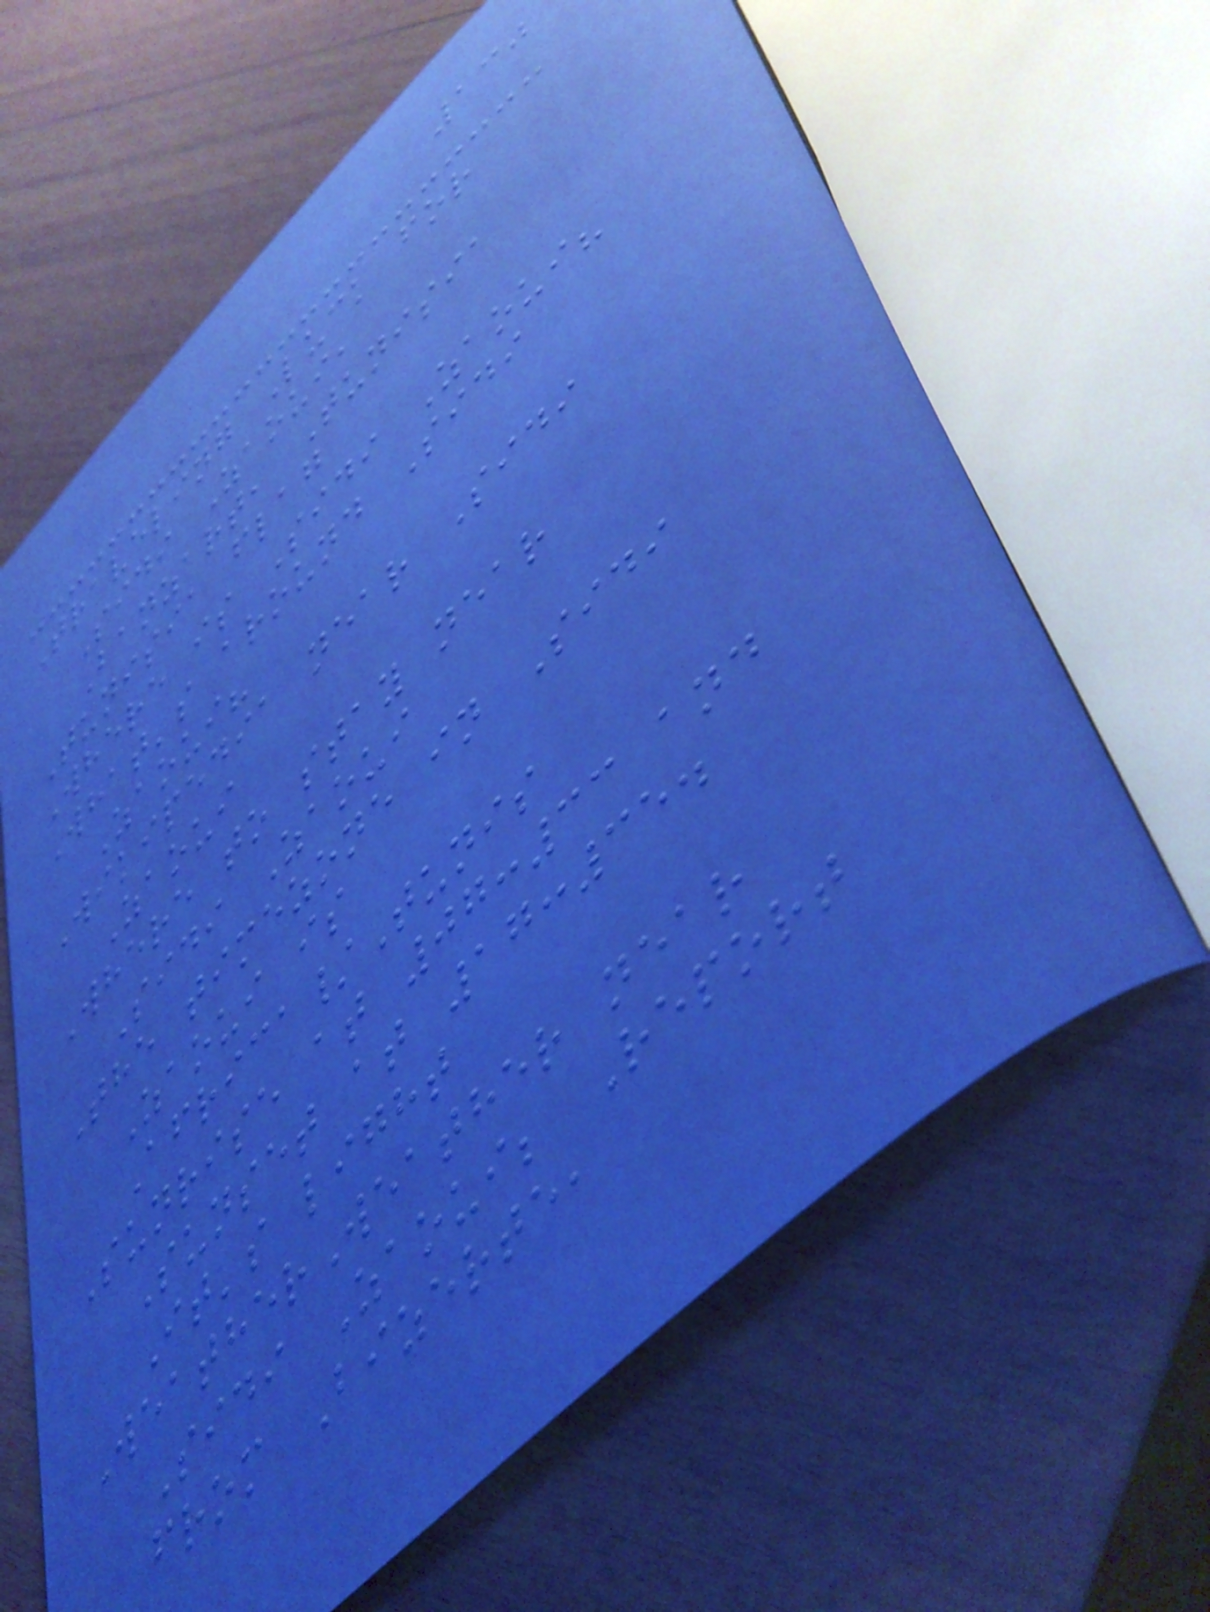130
Traveling Luck for
Sidi Zaoui,
Banzart, Tunisia
Tunisia flag
Where is Sidi Zaoui?
What's around Sidi
Zaoui?
Wikipedia near Sidi
Zaoui
Where to stay near
Sidi Zaoui
The timezone in Sidi
Zaoui is
Africa/Tunis
Sunrise at 07:33 and
Sunset at 17:35.
It's light
WeatherWeather near
Sidi Zaoui; Report
from Bizerte,
